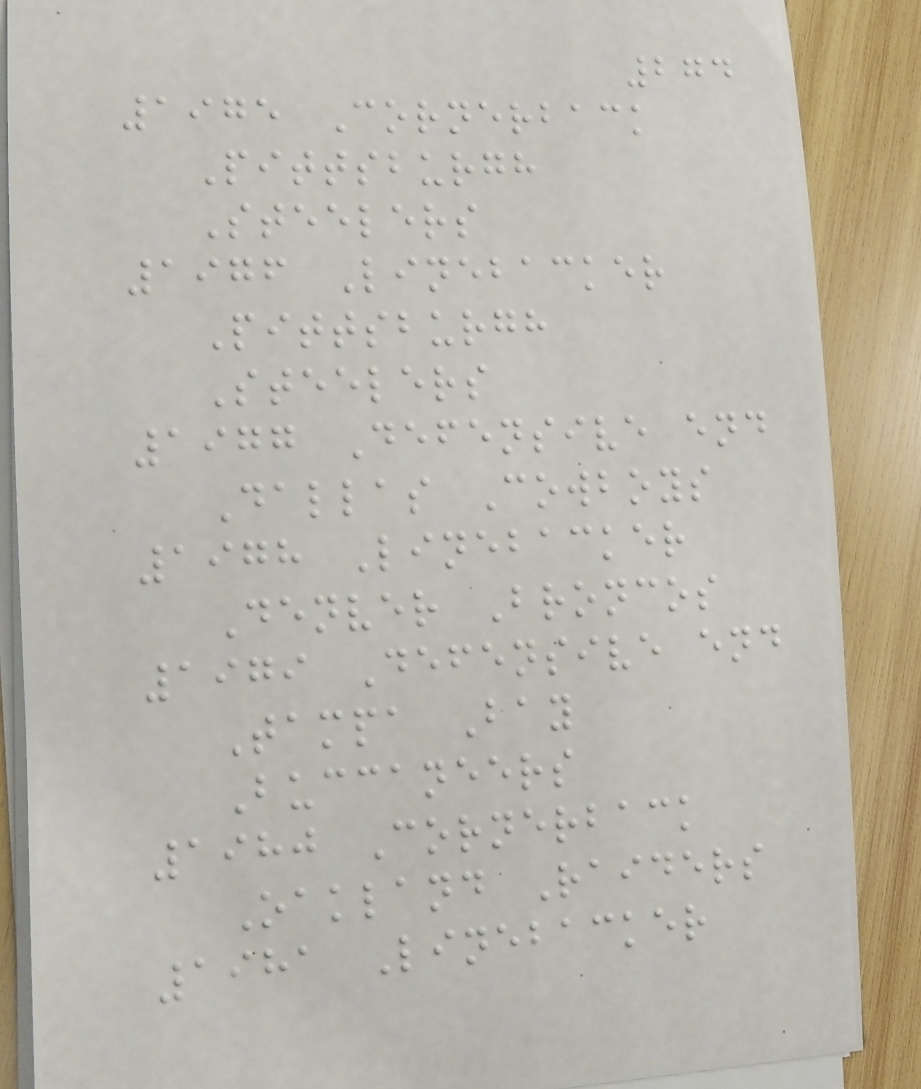274
1975 Cornerback
Pittsburgh
Steelers
1976 Linebacker
Pittsburgh
Steelers
1977 Defensive end
Dallas Cowboys
1978 Linebacker
Denver Broncos
1979 Defensive end
Tampa Bay
Buccaneers
1980 Cornerback
Oakland Raiders
1981 Linebacker
